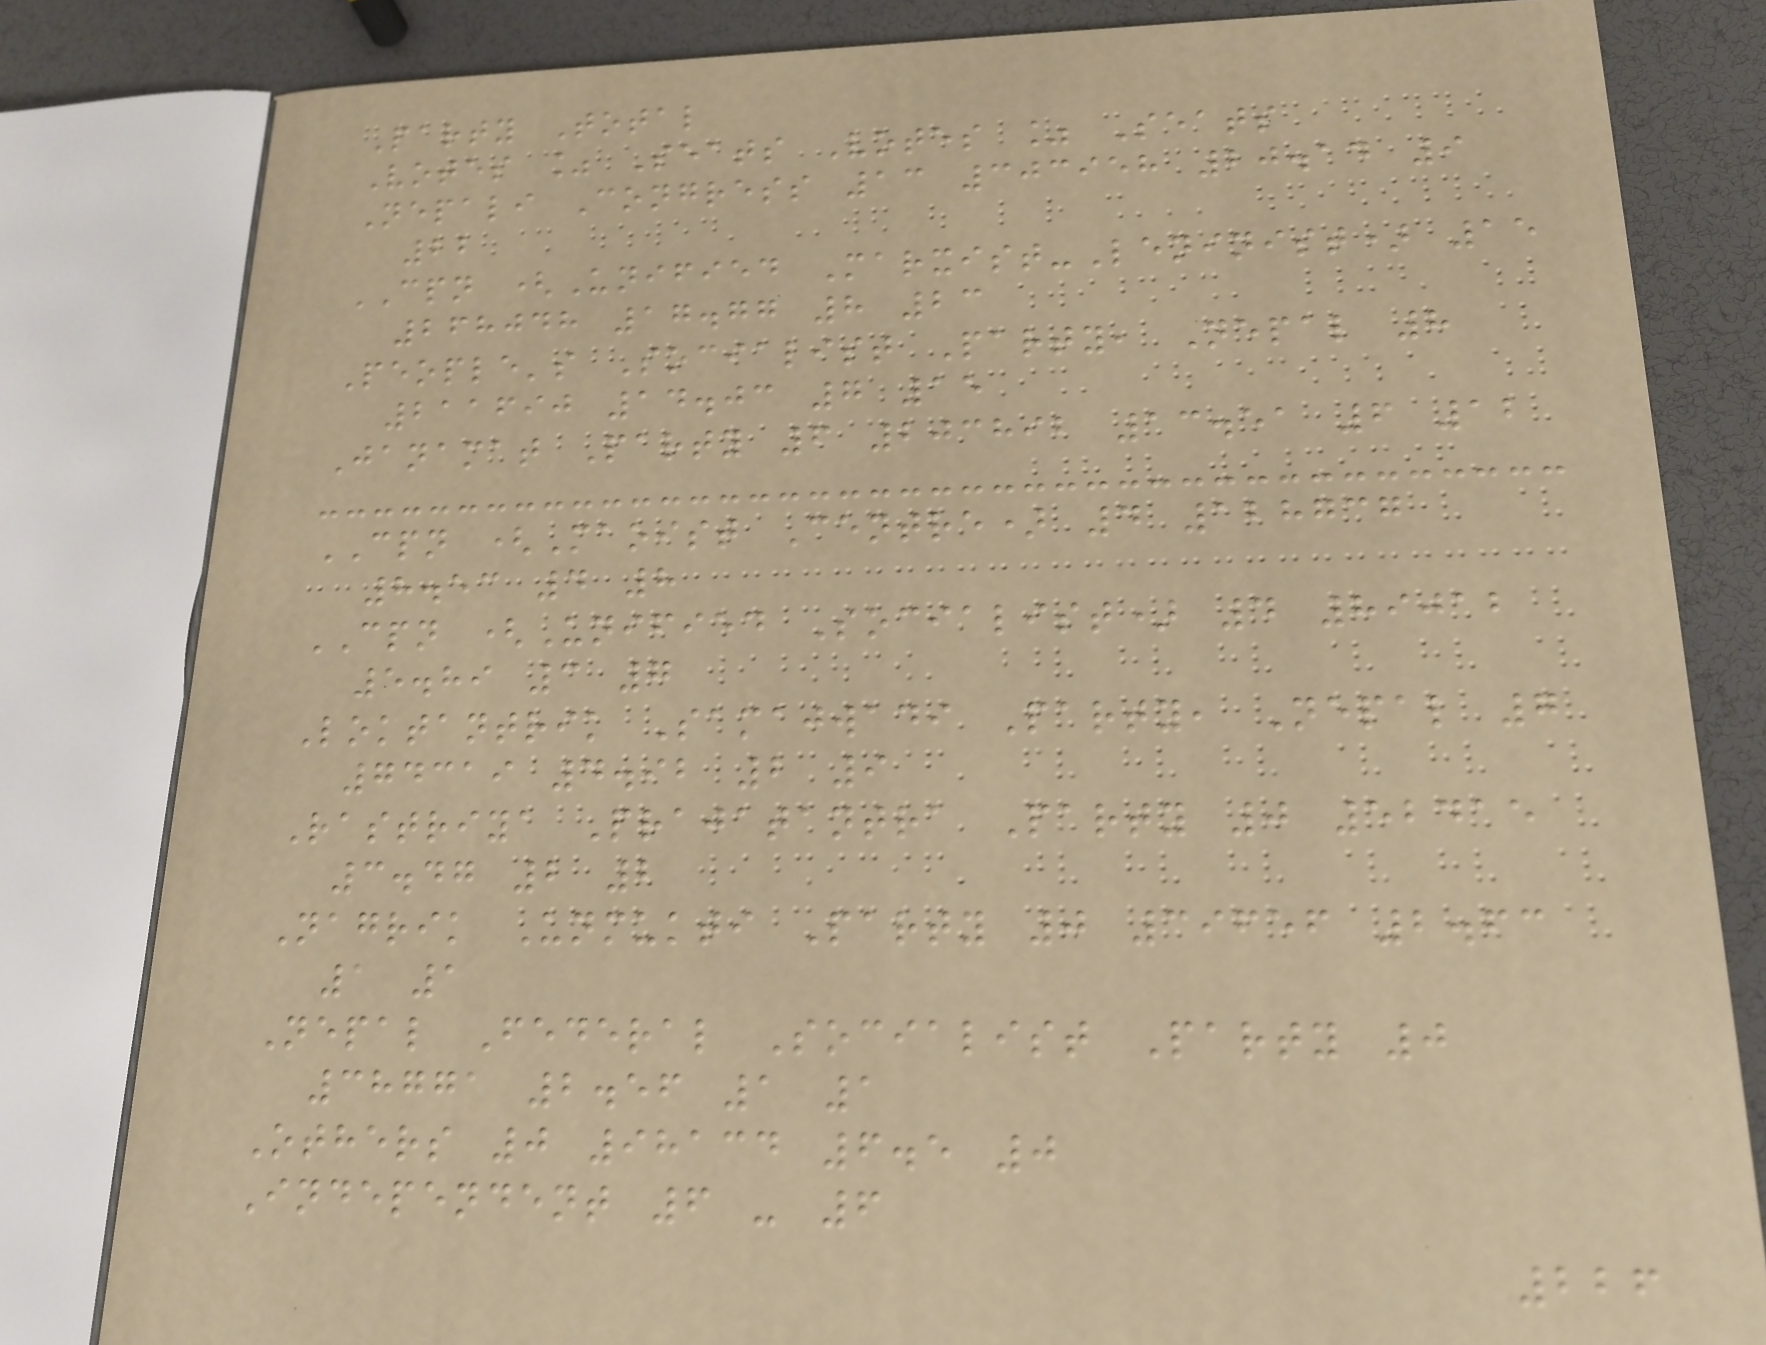Party Total
Votes % Seats Votes % Seats
Nepali Congress 13 303958 20.14 9
22
CPN (Unified Marxist-Leninist) 15
268048 17.77 8 23
People's Socialist Party, Nepal 8
211690 14.03 7 15
Janamat Party 6 203892 13.51 6 12
CPN (Maoist Centre) 4 128737
8.53 4 8
CPN (Unified Socialist) 4 89012
5.89 3 7
Loktantrik Samajwadi Party, Nepal 7
74319 4.92 2 9
Rastriya Prajatantra Party 0 52415
3.47 2 2
Nagrik Unmukti Party 0 39656 2.63
1 1
Nepal Federal Socialist Party 0
38771 2.56 1 1
Others 0 98134 6.5 0
Independent 6 - 6
226
